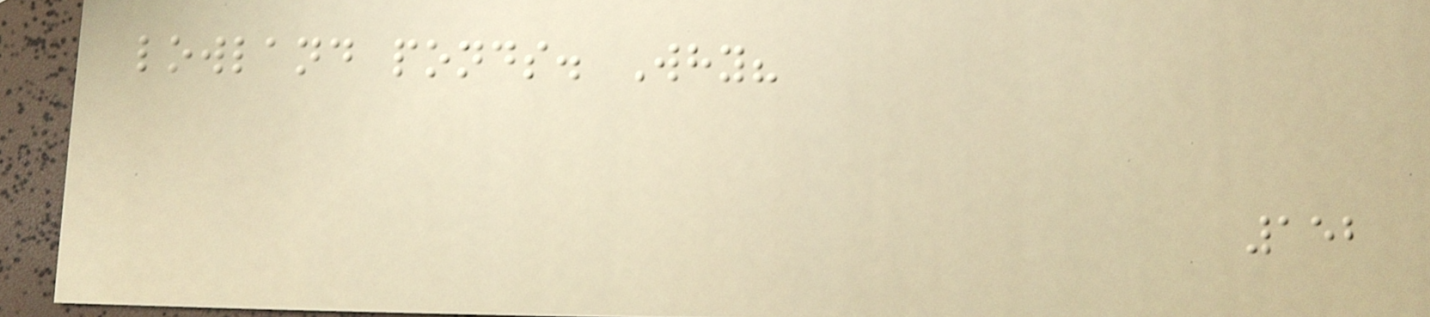lowland ponds. Why?
152
